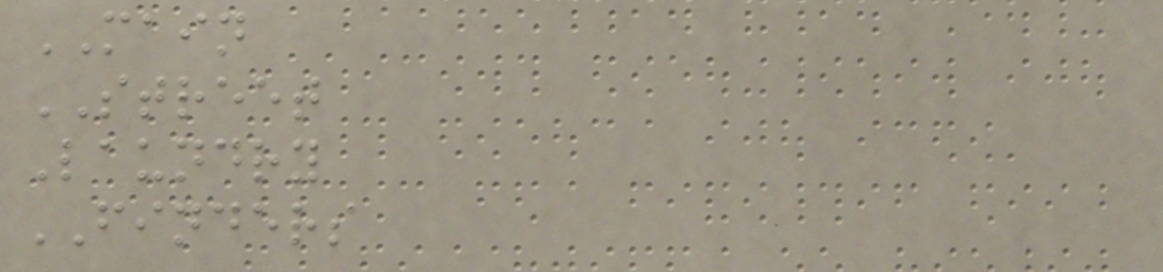MAIN
STREET
Laundry
FINDERS
